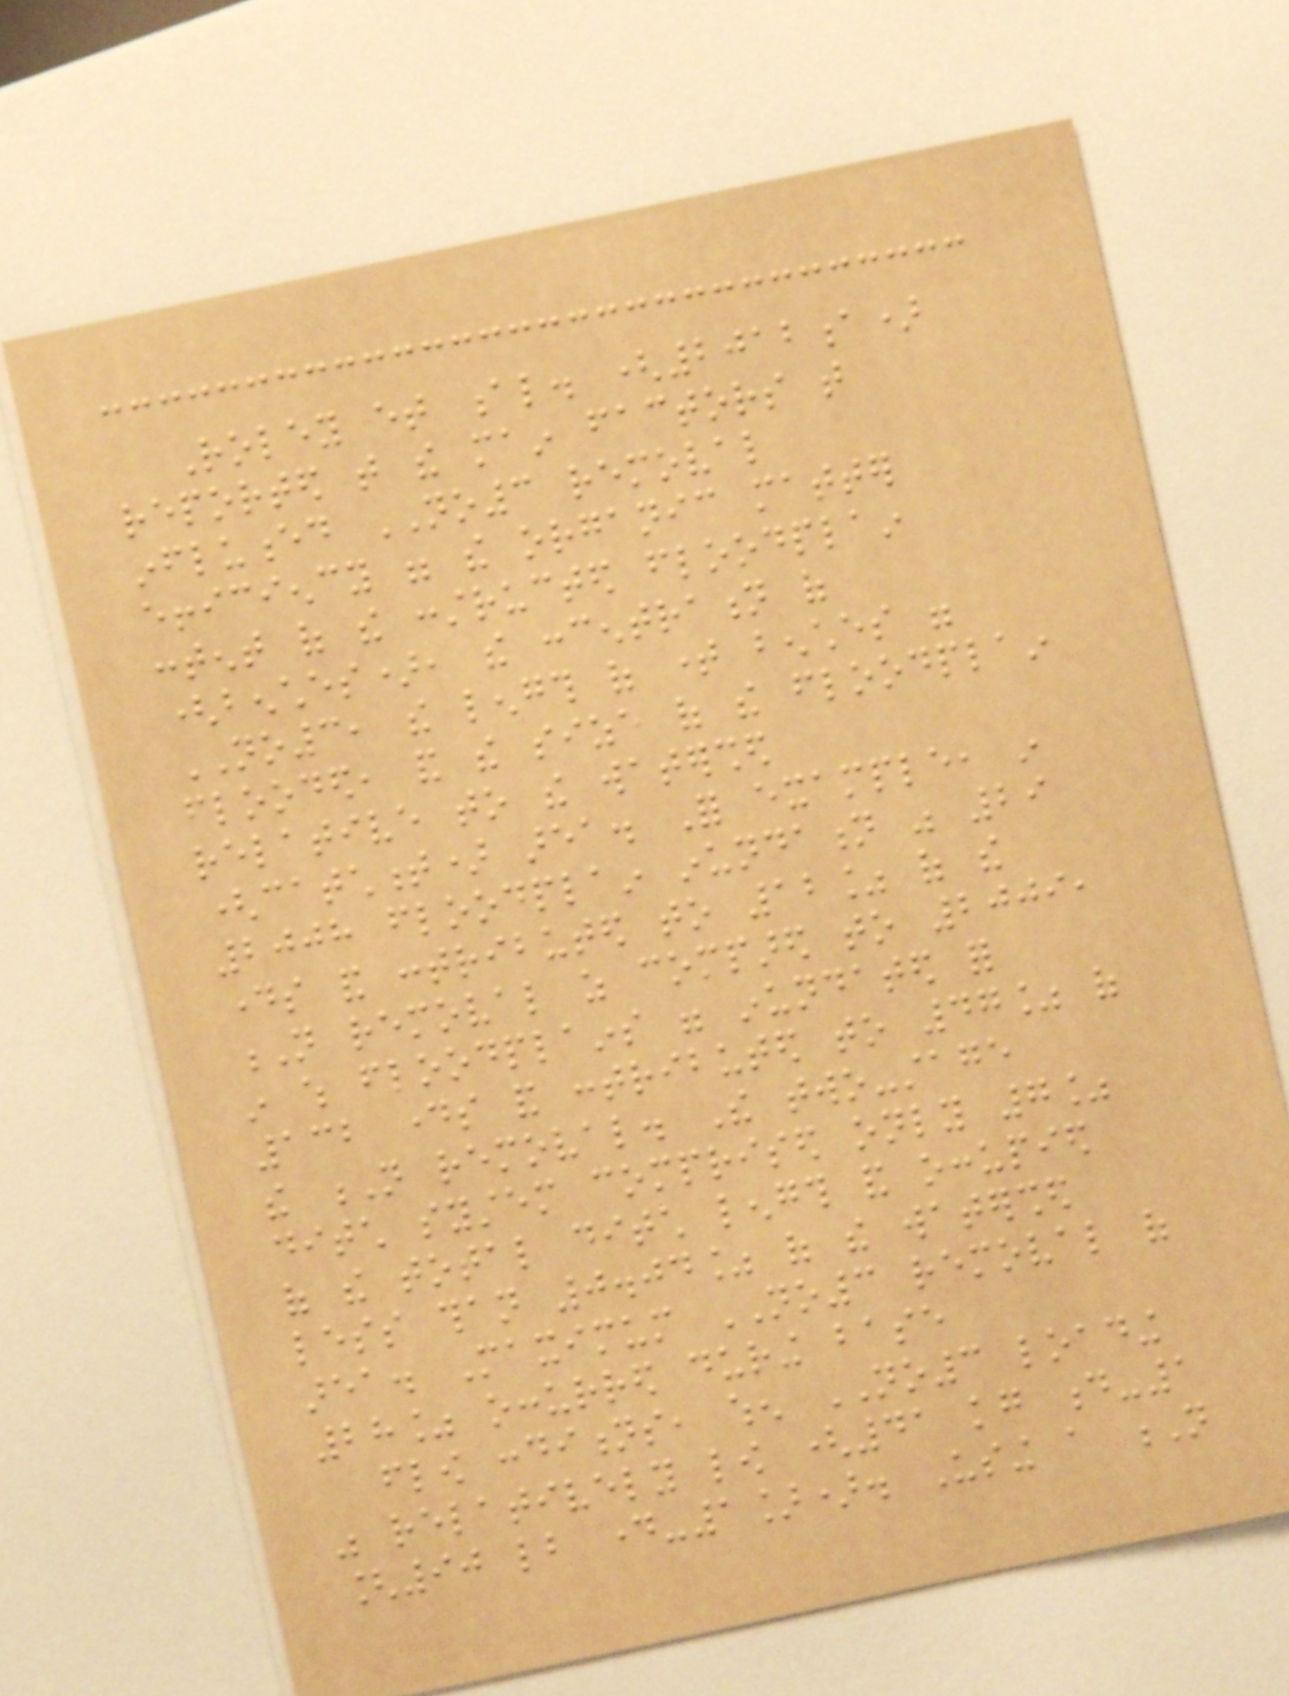Roley et al. (2012a)
reported that the main factors that
influenced NO3 removal
efficiency were the organic matter
content of the constructed floodplain
(benches), the concentration of
NO3, the length of time benches were
flooded, and the size of the floodplain
relative to the watershed
(catchment) area. For example, in
2008 floodplain inundation was 29
days and contributed to 12% of the
N removal as compared to 2009,
in which floodplains were inundated for
132 days and contributed to 47% of
the N removal. The two-stage
ditch system comprised only 7%
of the total ditch length and occupied
less than 0.04% of the watershed
area. Maximum NO3 removal of
28% occurred during base
flow conditions, when NO3 loading
was relatively low (41 kg d-1
[90 lb day-1]). Using a N
